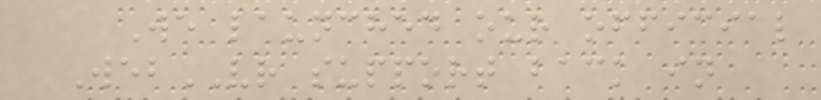We launched our official
WebVR support back in
